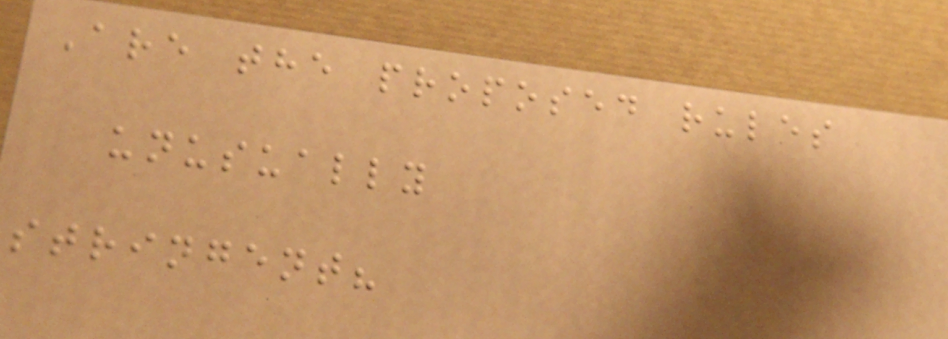Are the proposed rules
unusually
stringent?
